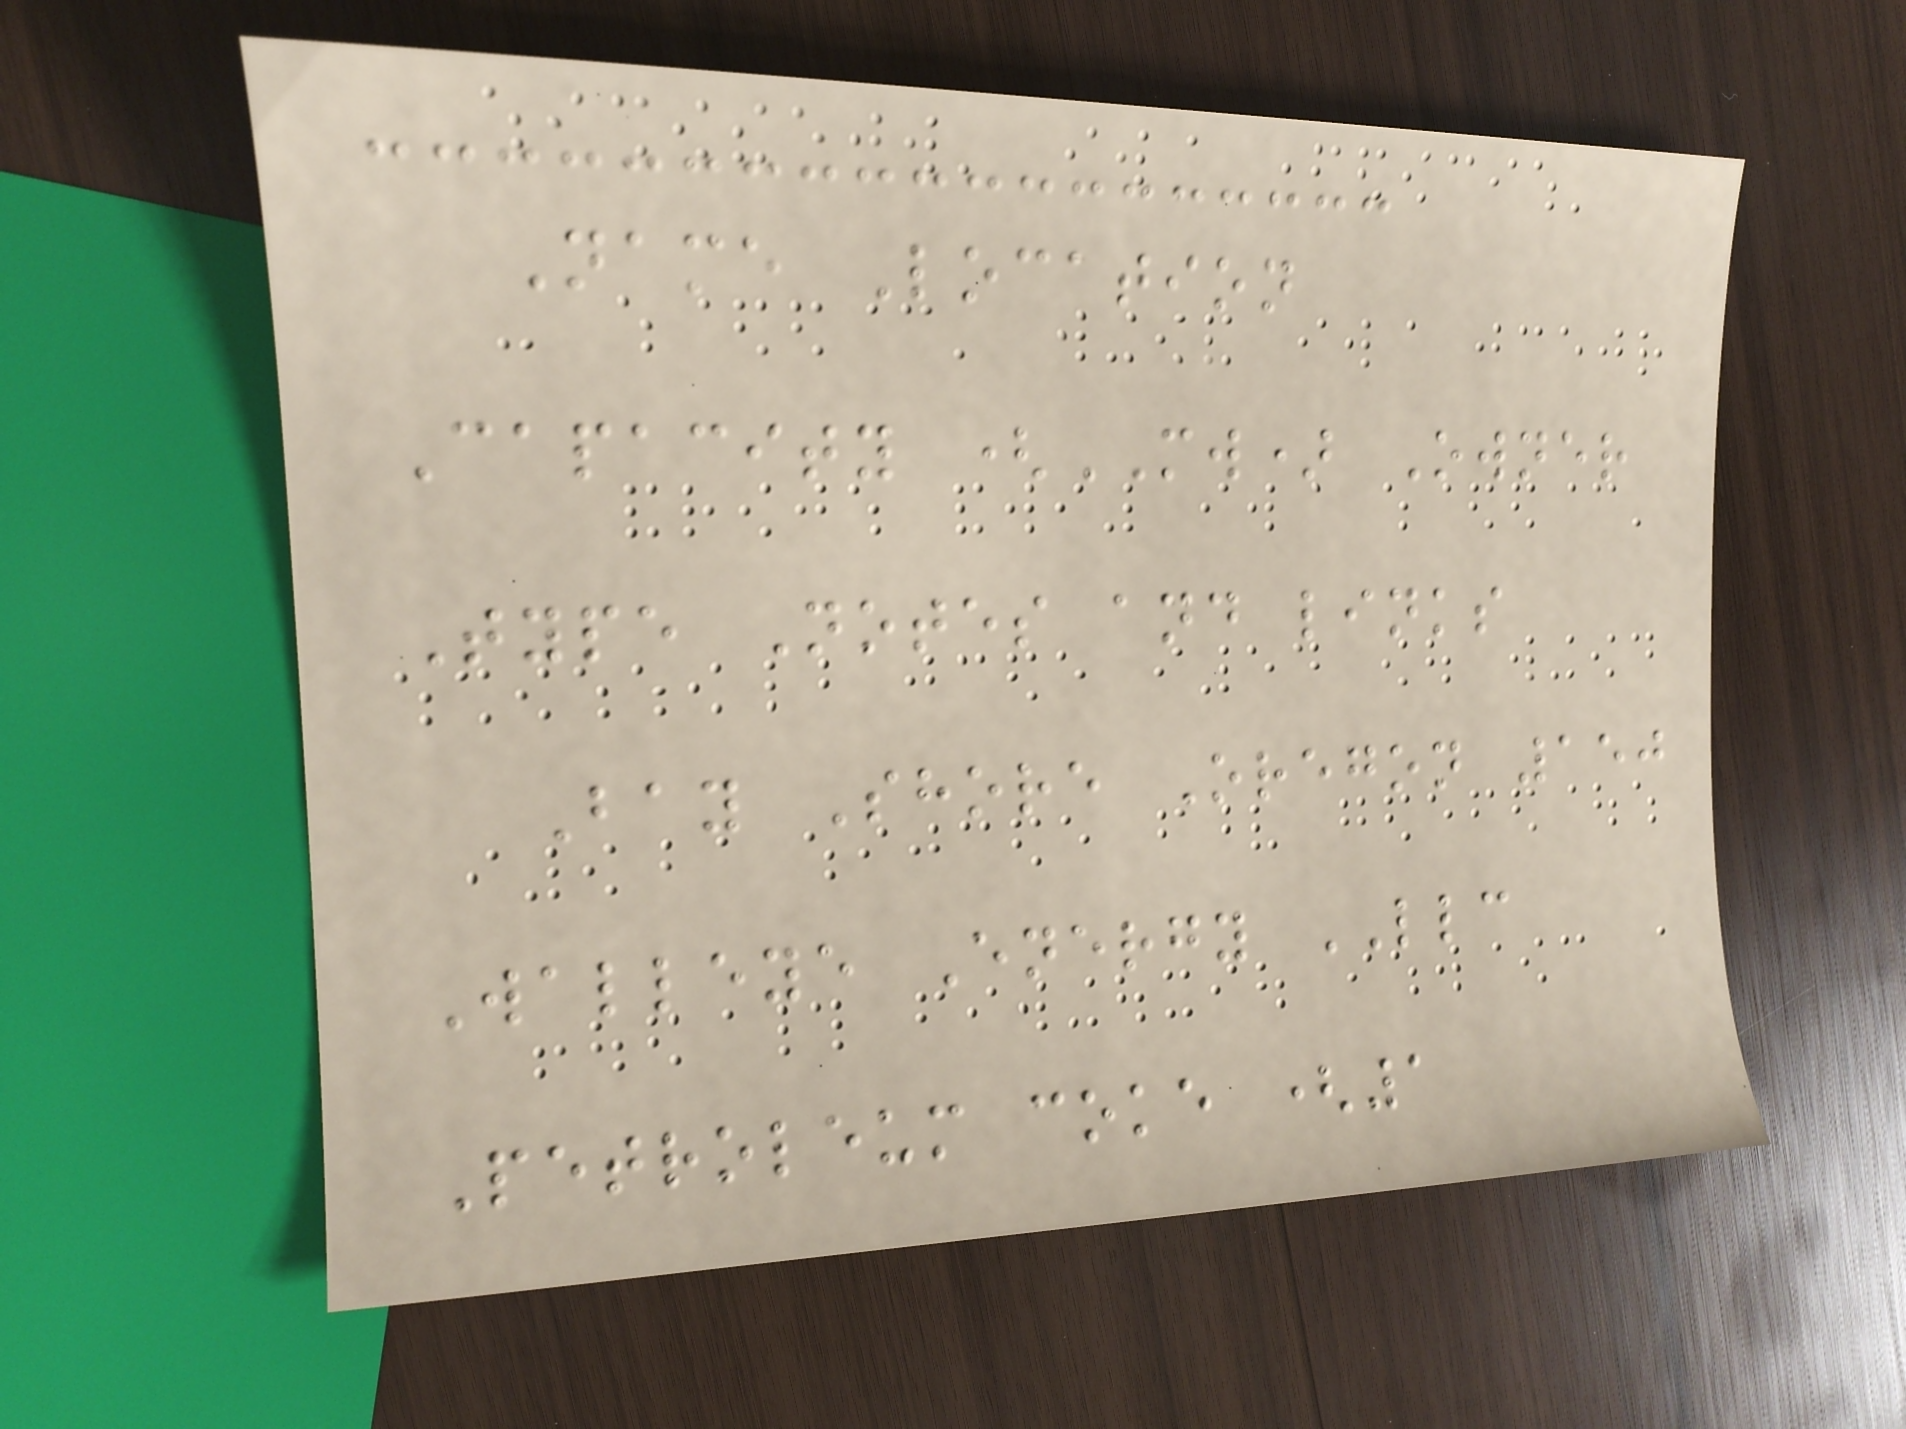Name Location
Capacity (MW) Owner
Type Notes and links
Bay Shore Oregon 150
Walleye Energy LLC
Petroleum coke (1
